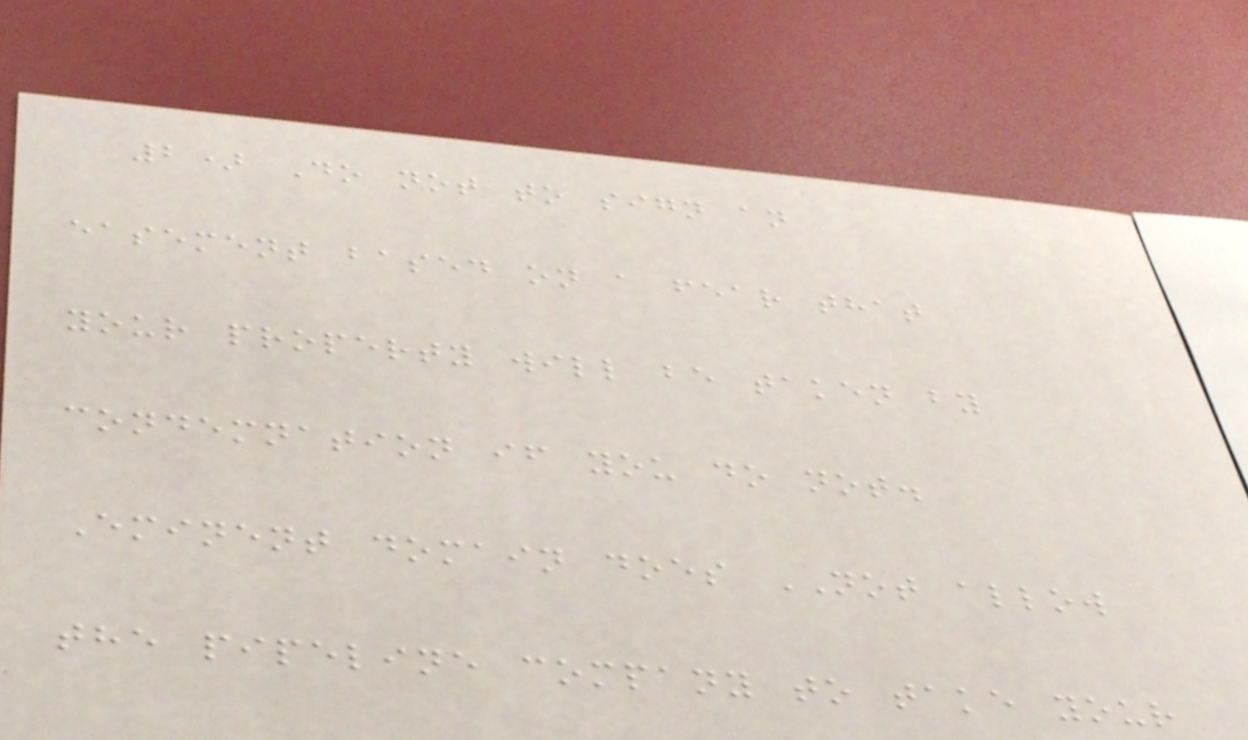2) Do not to sign an
easement based on a fear that
your property will be taken by
condemnation if you do not.
Eminent domain does NOT allow
the pipeline company to take your
